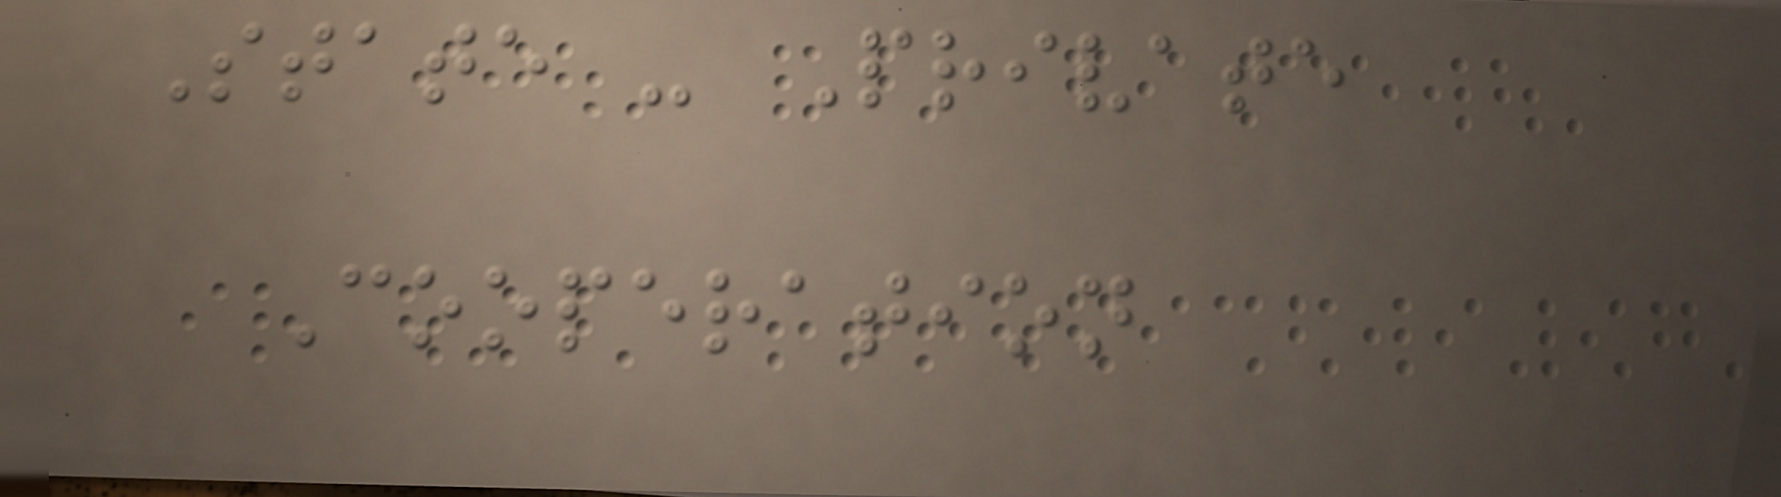State - Private
Cooperation
